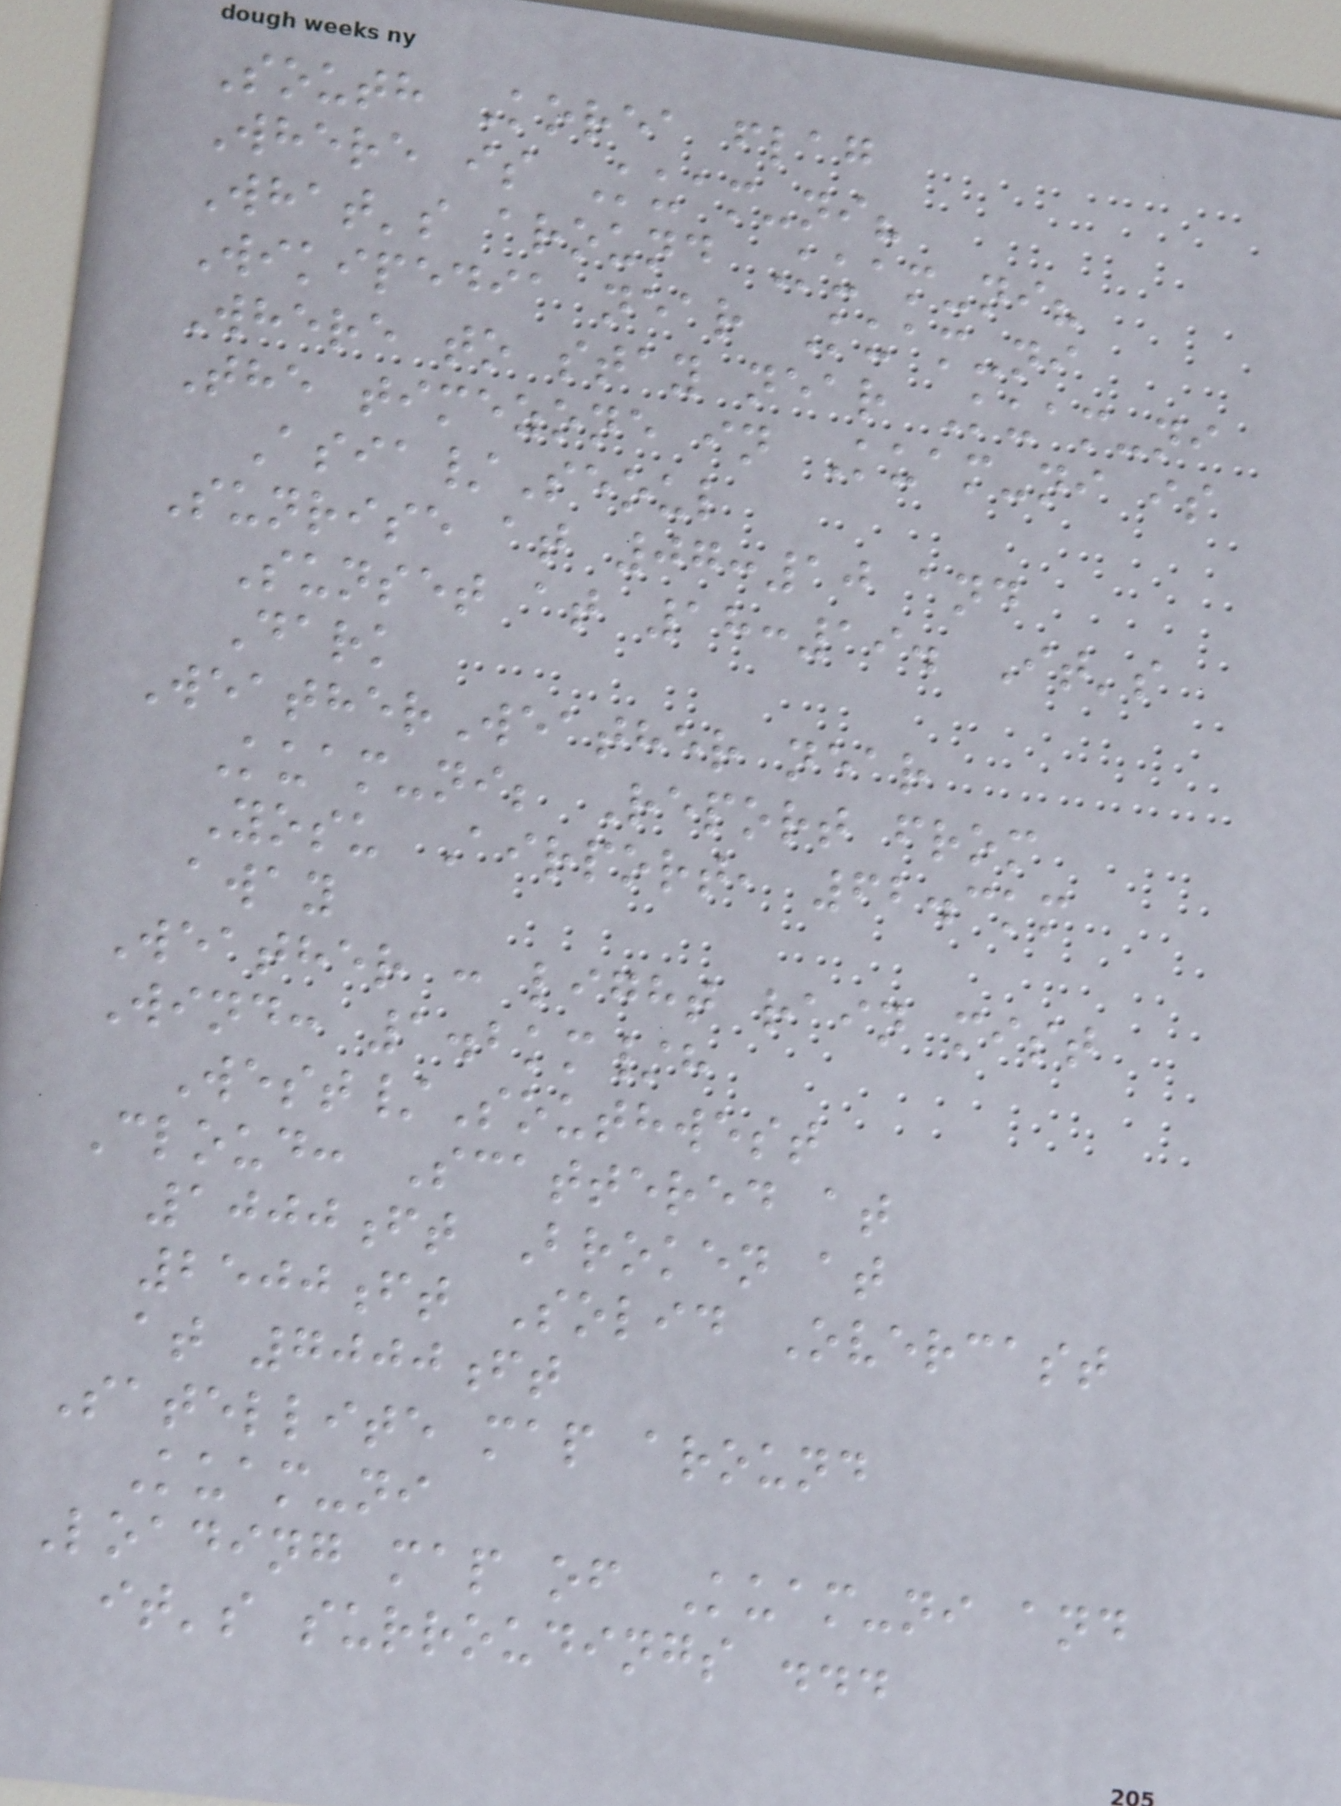South Korea flag
Where is Kuam-ni?
What's around Kuam-ni?
Wikipedia near Kuam-ni
Where to stay near Kuam-ni
The timezone in Kuam-ni is
Asia/Seoul
Sunrise at 07:10 and
Sunset at 18:19. It's
Dark
WeatherWeather near
Kuam-ni; Report from
Yosu Airport, 62.3km
away
Weather : light rain mist
Wind: 1.2km/h
West/Southwest
Cloud: Scattered at
1000ft Broken at
2500ft Solid Overcast
at 7000ft
Satellite map around
Kuam-ni
Loading map of Kuam-ni and
it's surroudings ...
